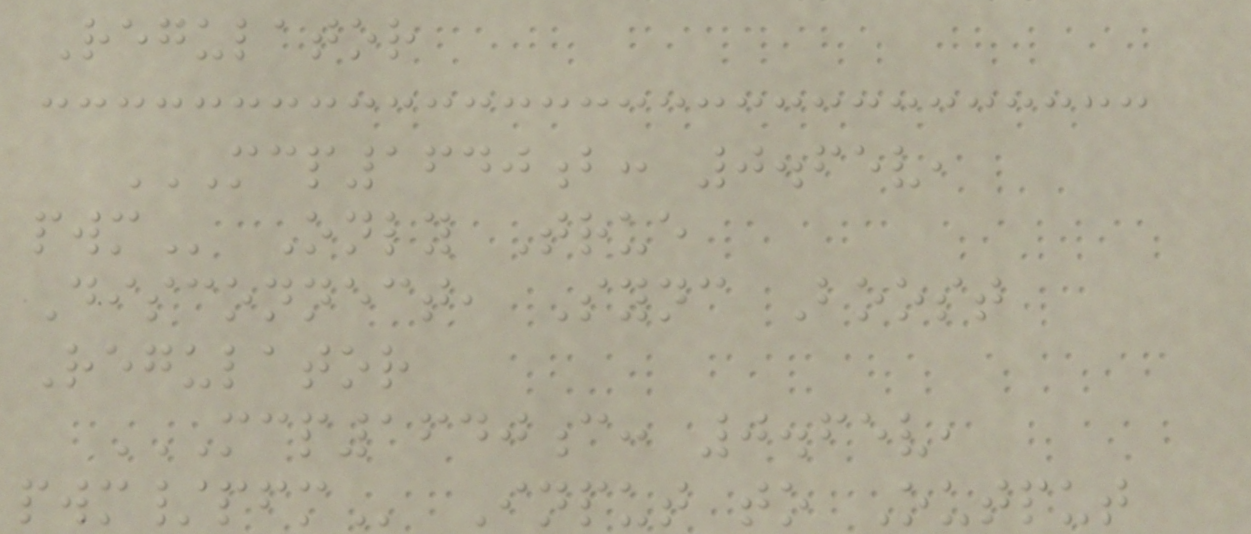Regulator
MCP1640B: 0.65V,
PWM Only True
Disconnect, Sync Boost
Regulator
MCP1640C: 0.65V,
PWM/PFM Input to Output
